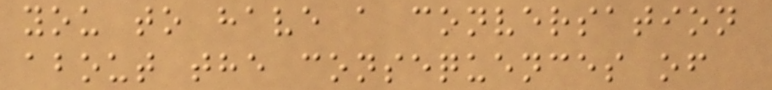you to have a conversation
about the consequences of
